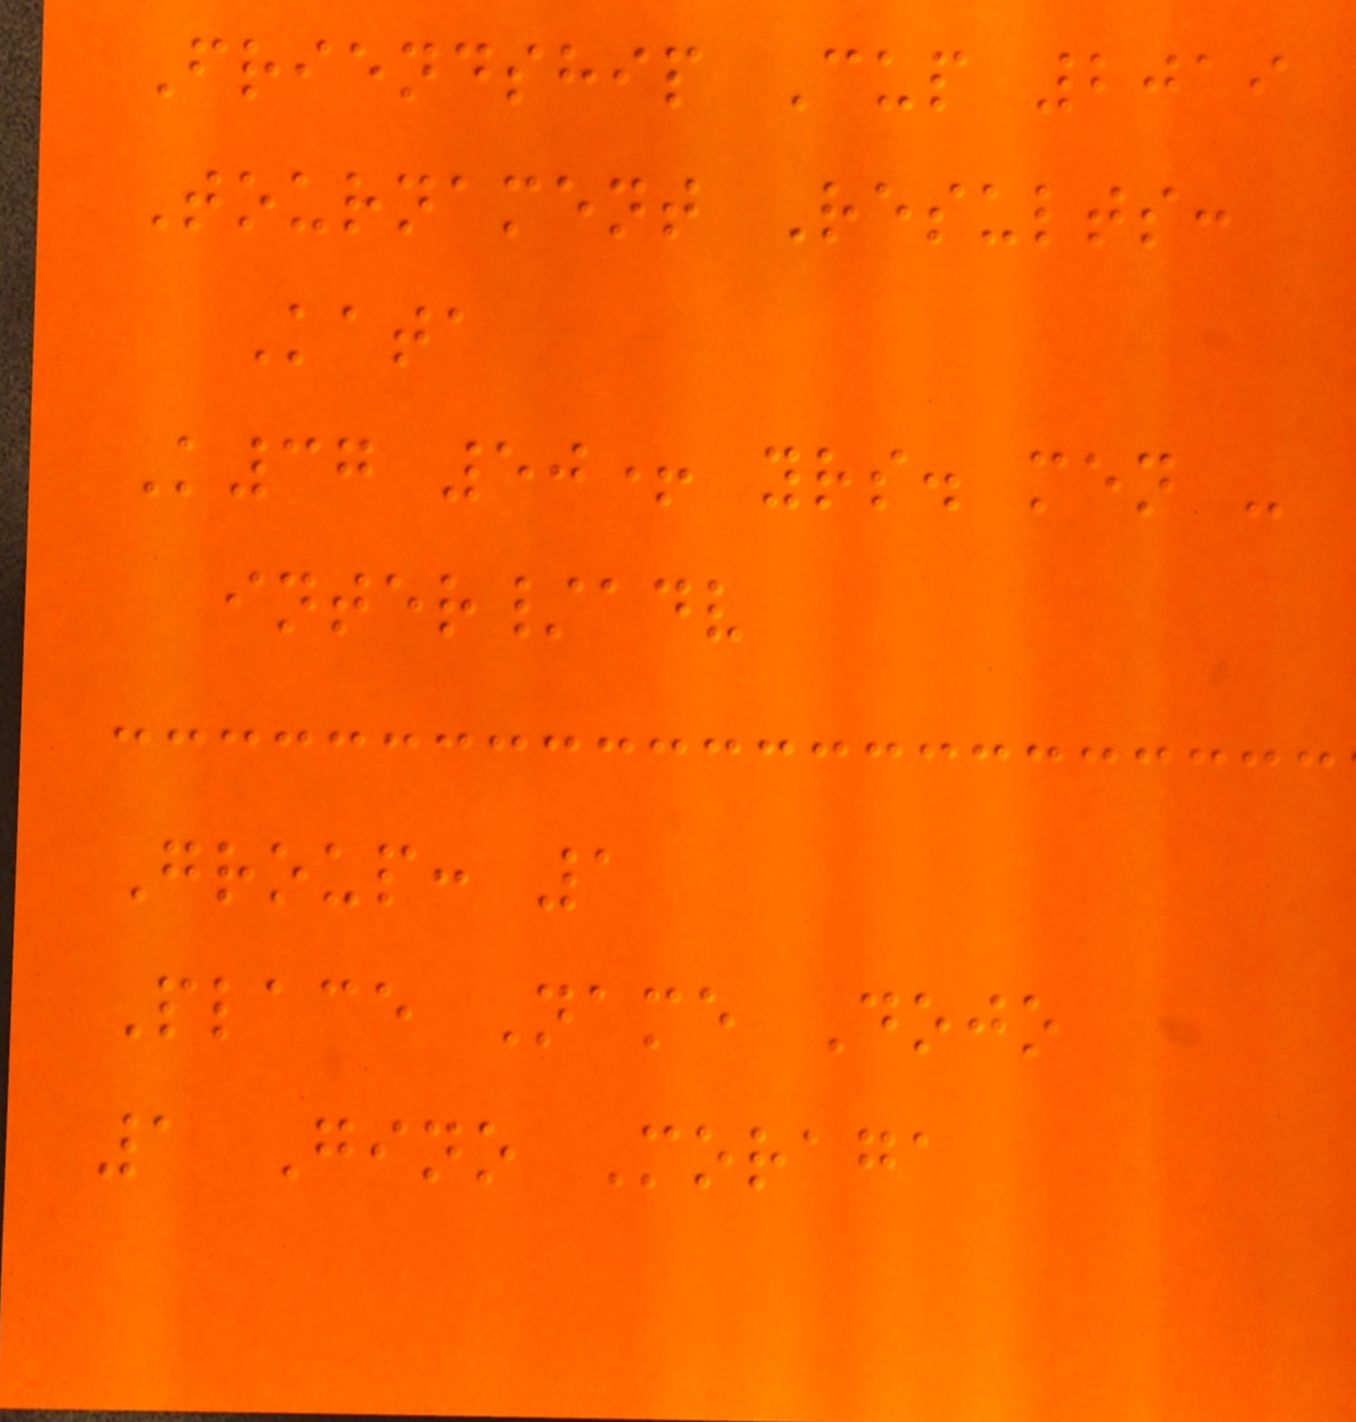Friendship Cup 2019
Tournament Results:
Kata
K37 50+ yrs. men -
inter/adv
Group: 1
Place Name Dojo
1 Gino Moraga
